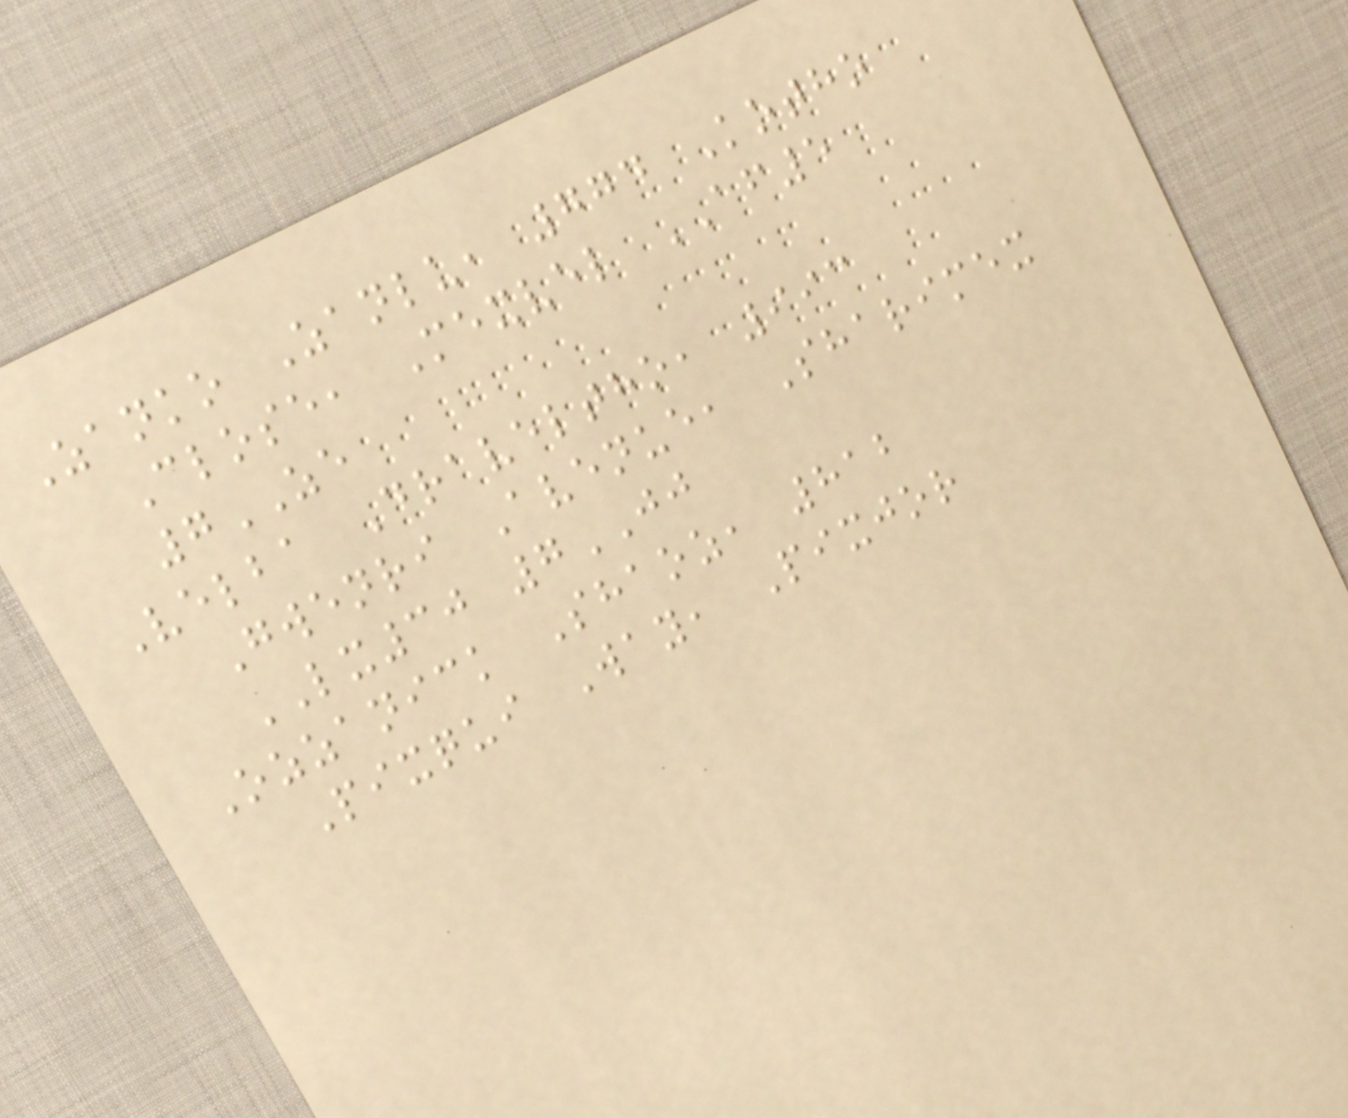Zanko Zanlu, 774 Kotho
Close, Mexvel AF5
7ZE
Velba Draveltho, 993
Gwenri Avenue, Sharimex
LX30 7JJ
Ozzanick Shaoz, 812
Pixqui Way, Pixjor
